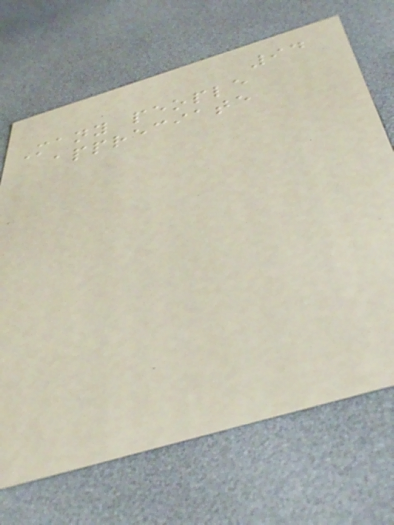94
Many people
appreciate
